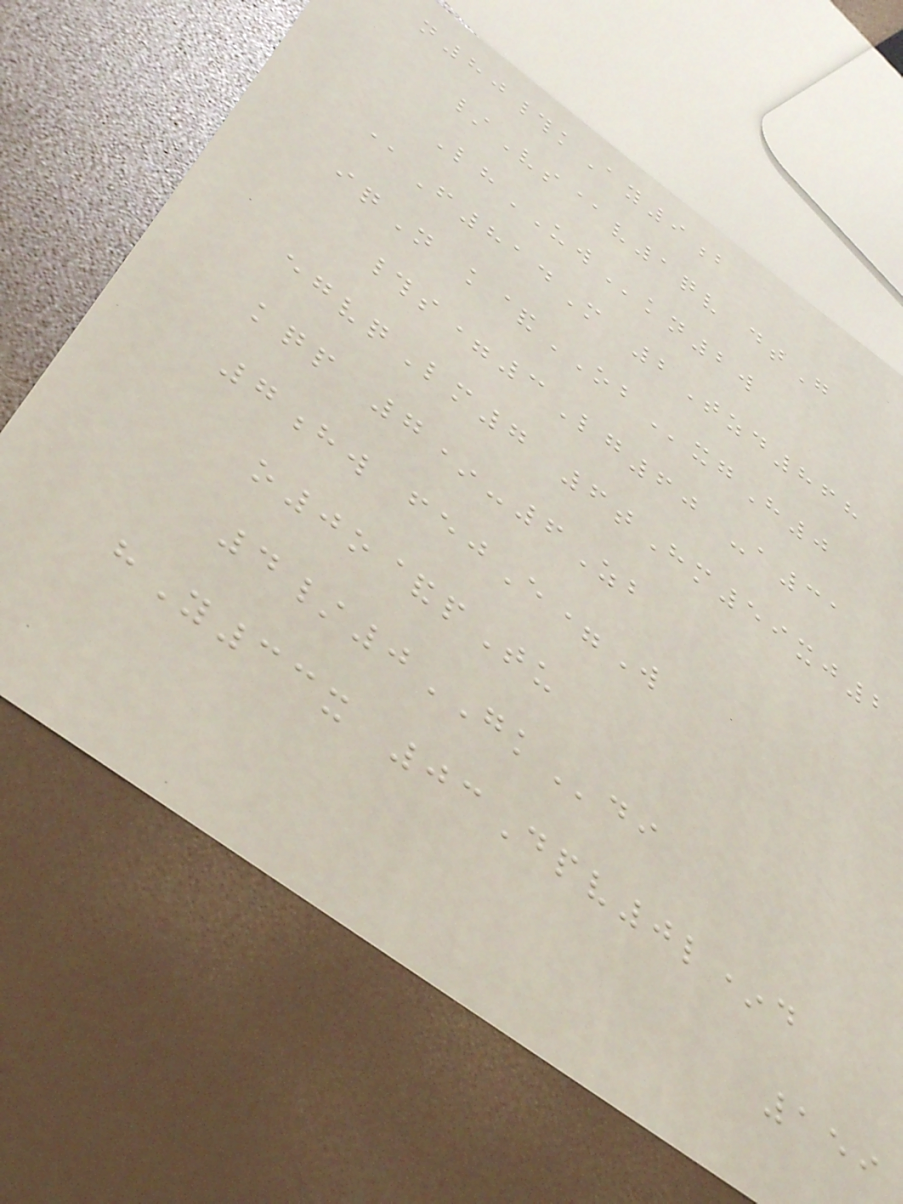n80#kAy9b
/Vs@v1qv dtG
LhUWkn2w
@F814M 2Tzd868
iqN k&OBxgH0
#s=3Lg60 -a31
egvqLm7 6tHm59xj2
kqp 7*-6Zb
7hw fejE=W
o0o&pTu
4/0GKdi
hY33x 03Dpv0l*d
159
